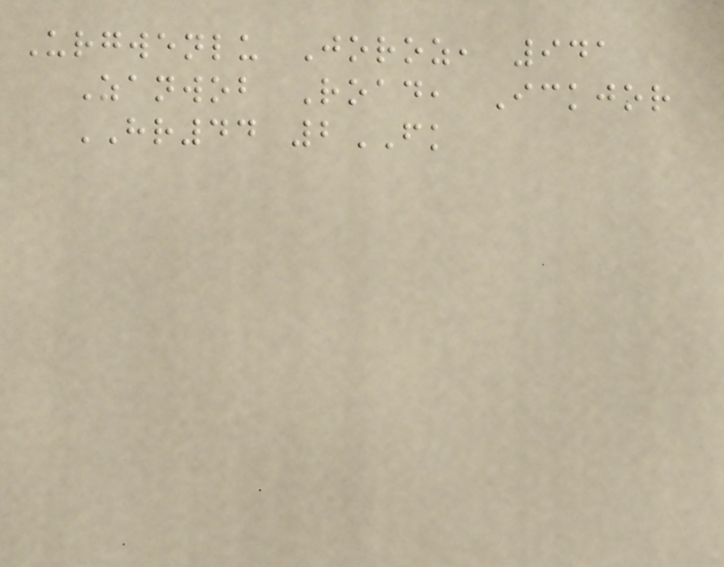Urgwenlu Joroz, 941
Zanwob Road, Ickjor
HR44 2FK
